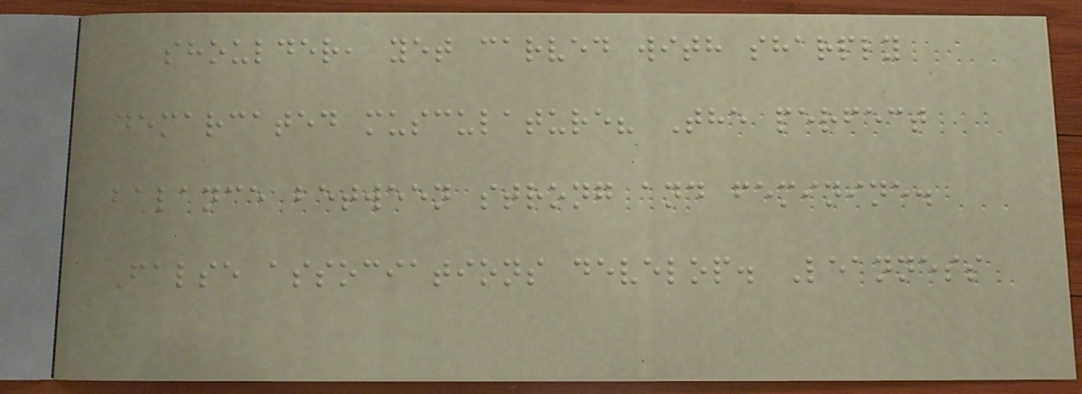shoulder, yet carved with sharply
demarcated musculature? The perfect
balance between strong and feminine.
False associations develop. Leanness
